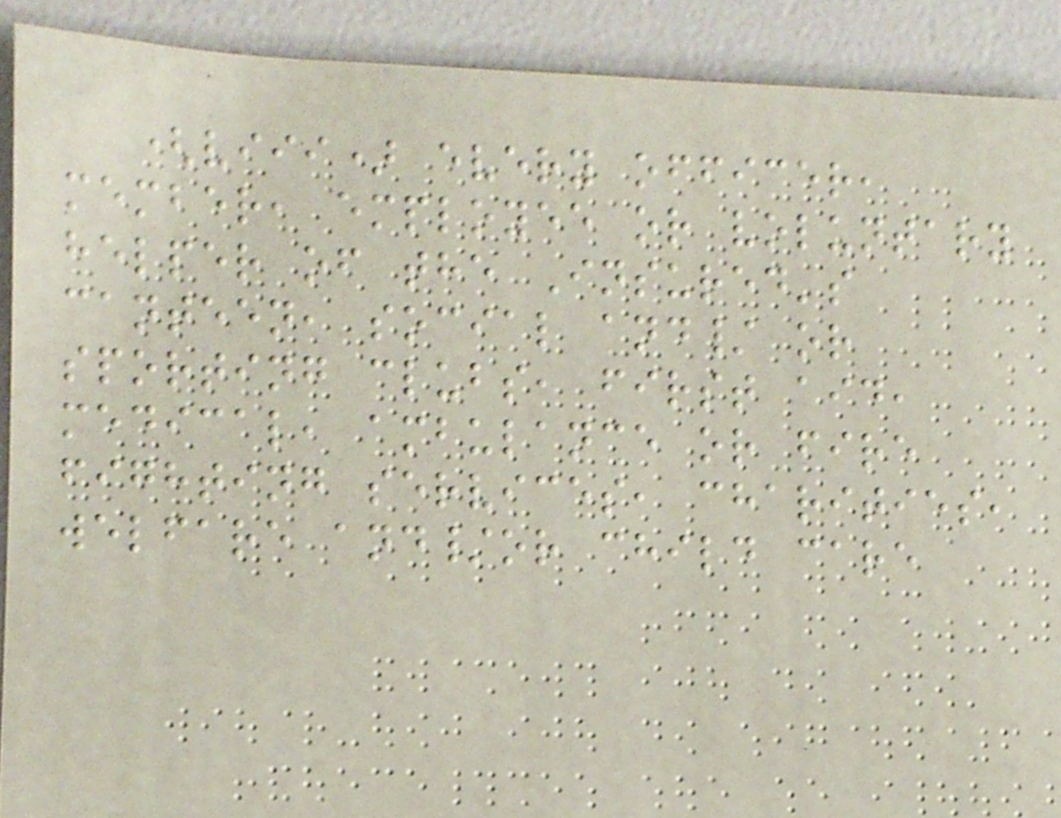(viii) every officer,
member, employee or voluntary
helper of the Insured's
canteen, social and/ or
sporting clubs, first aid,
medical, ambulance or fire
fighting services, charities,
welfare and/or child care
